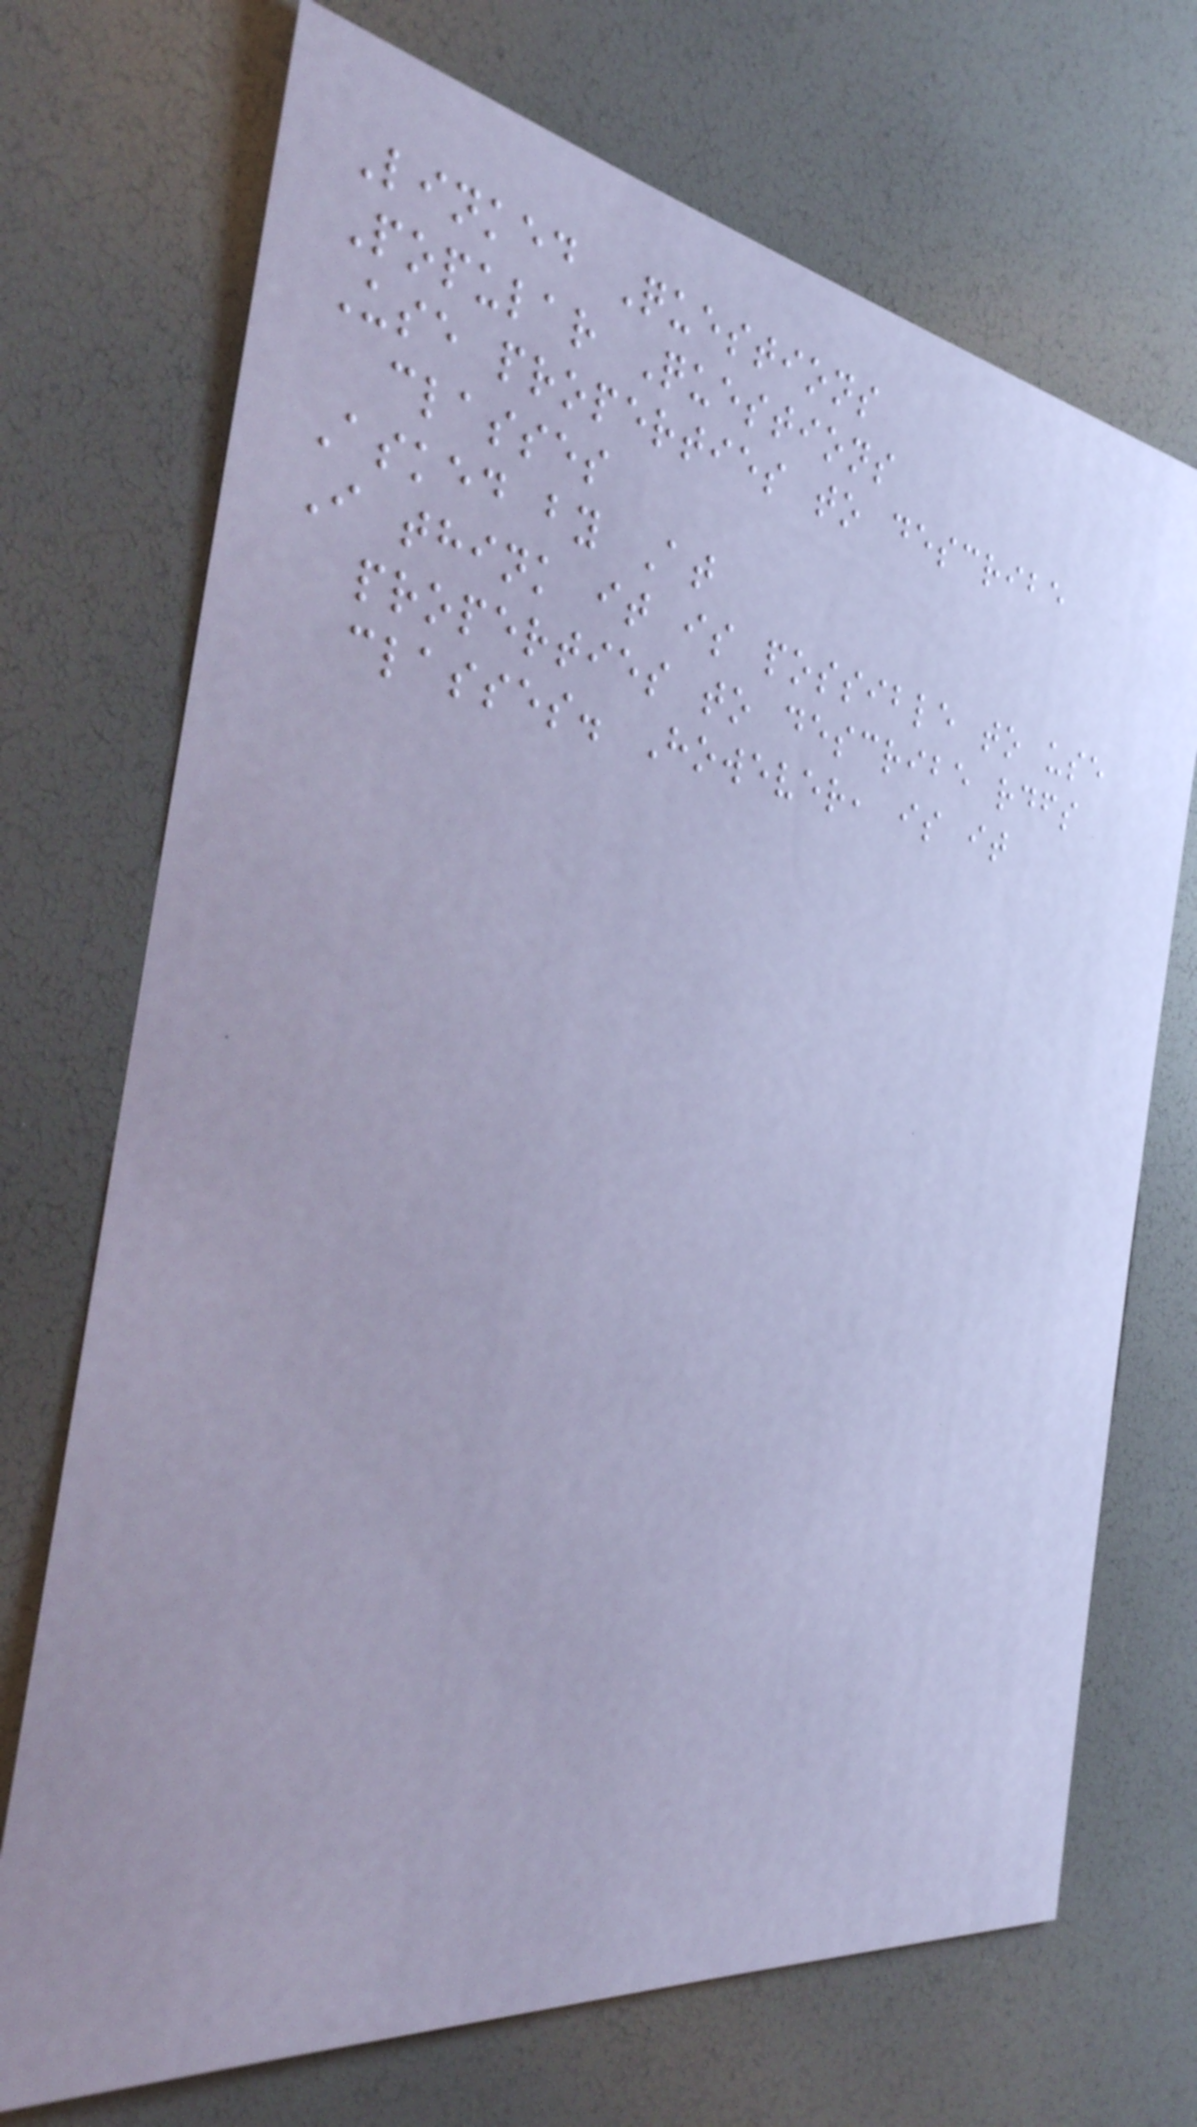Linked Questions
Popular Questions
Use properties to describe
classes
Asked by At
I think it is possible to use
properties to describe rdfs
classes. However, is it
